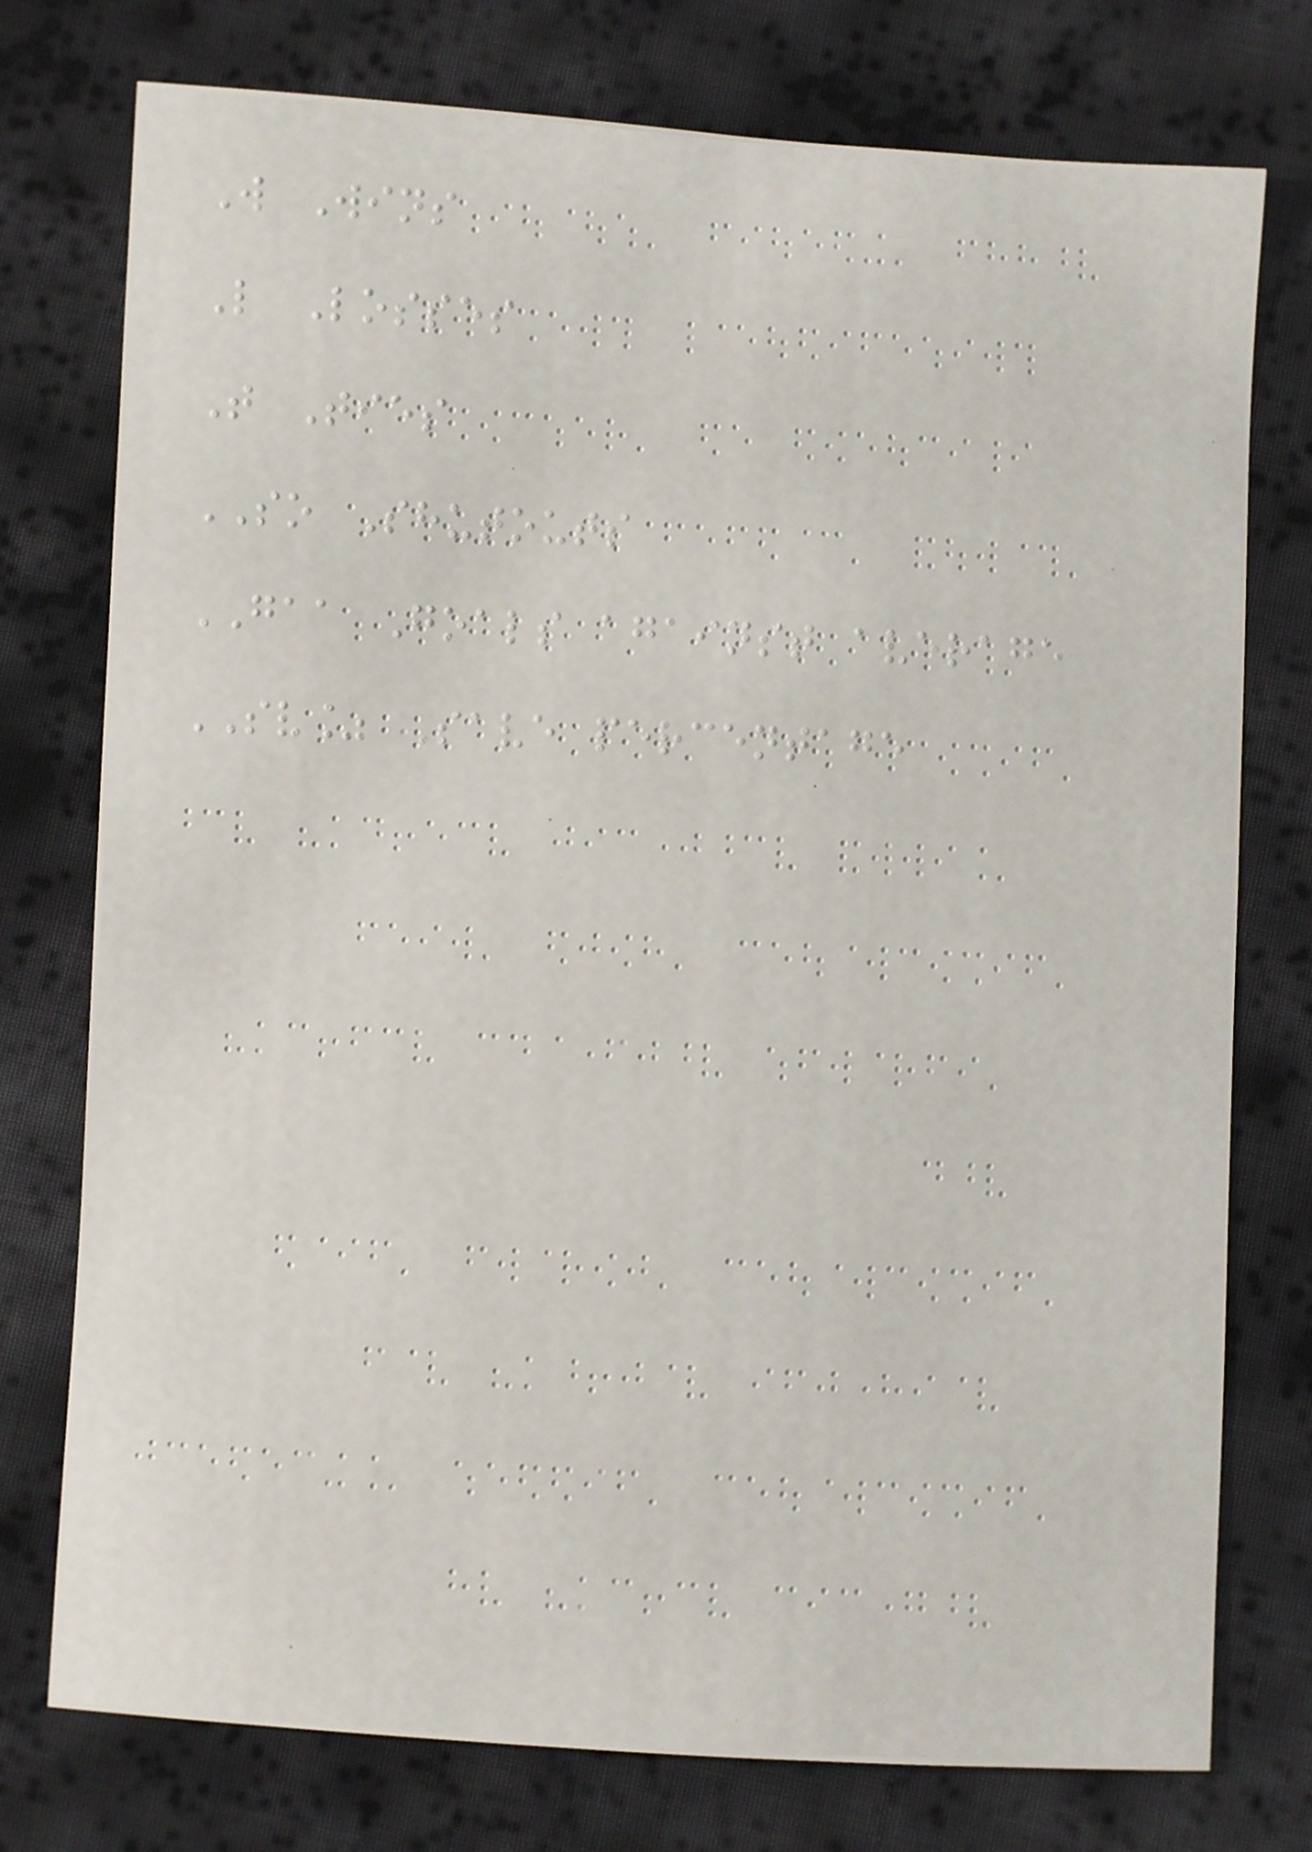W Wins
L Losses
T Ties
SO Shutouts
GAA Goals against average
SV% Save percentage
